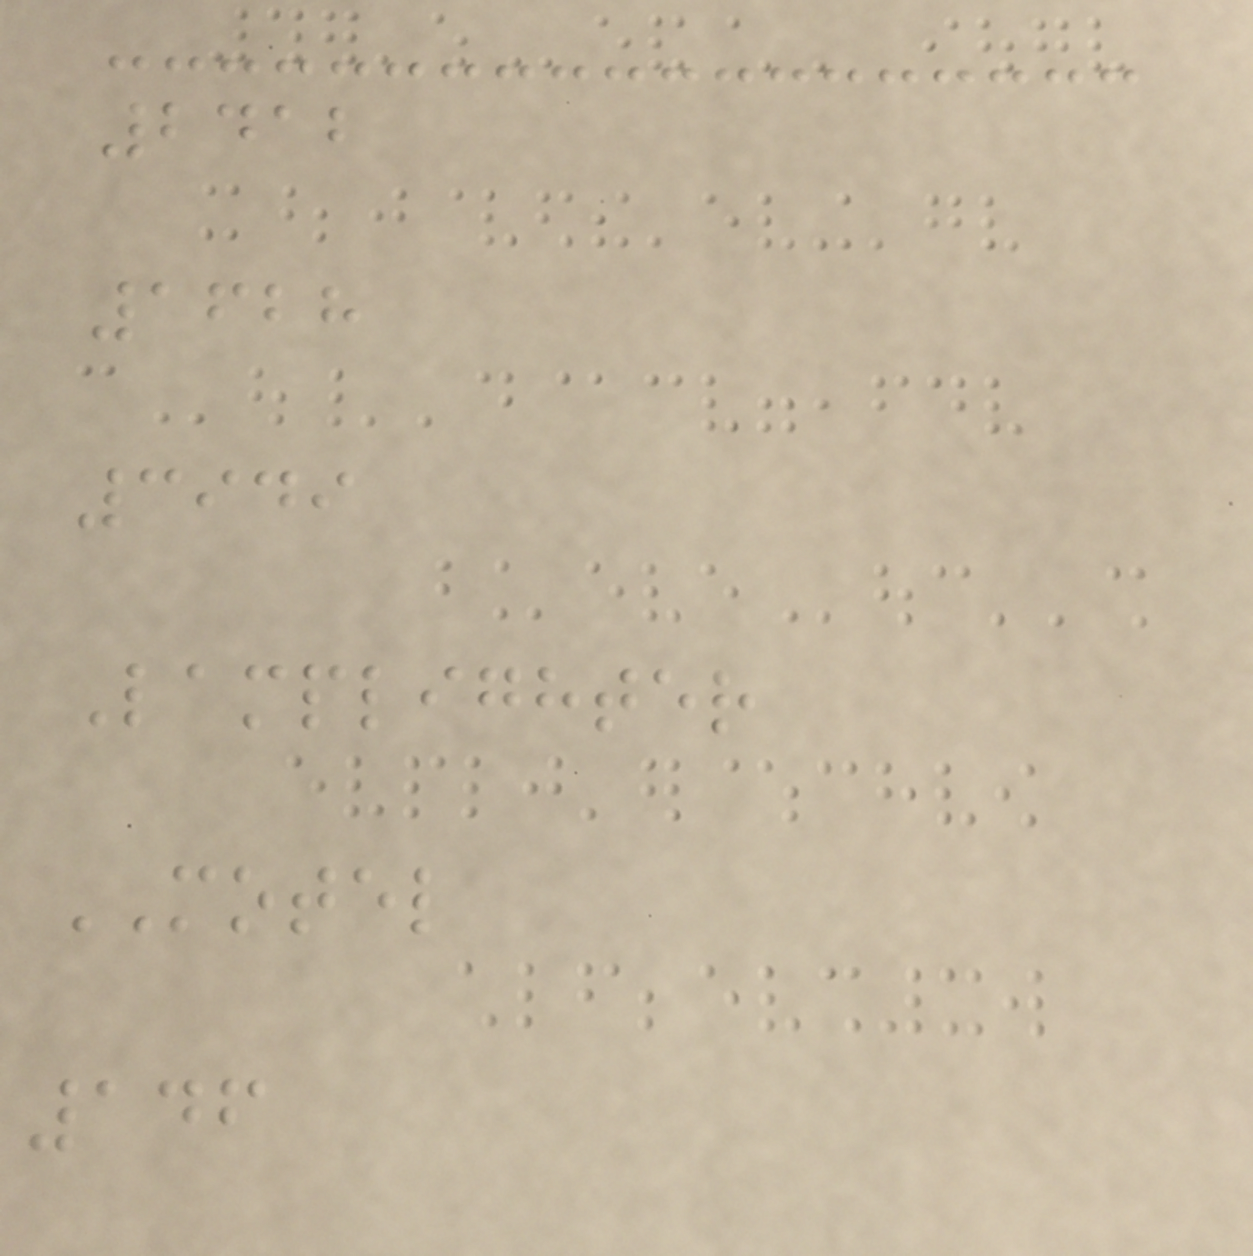2412
1628
3949
Lamplighter
MOTEL
146
